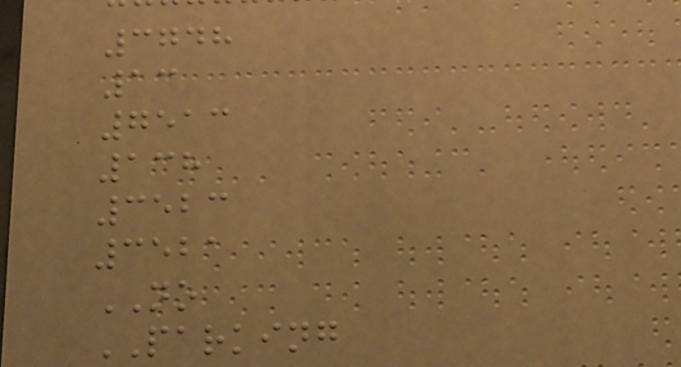3748
13
7513
138
3523
3521
NO
PARKING
